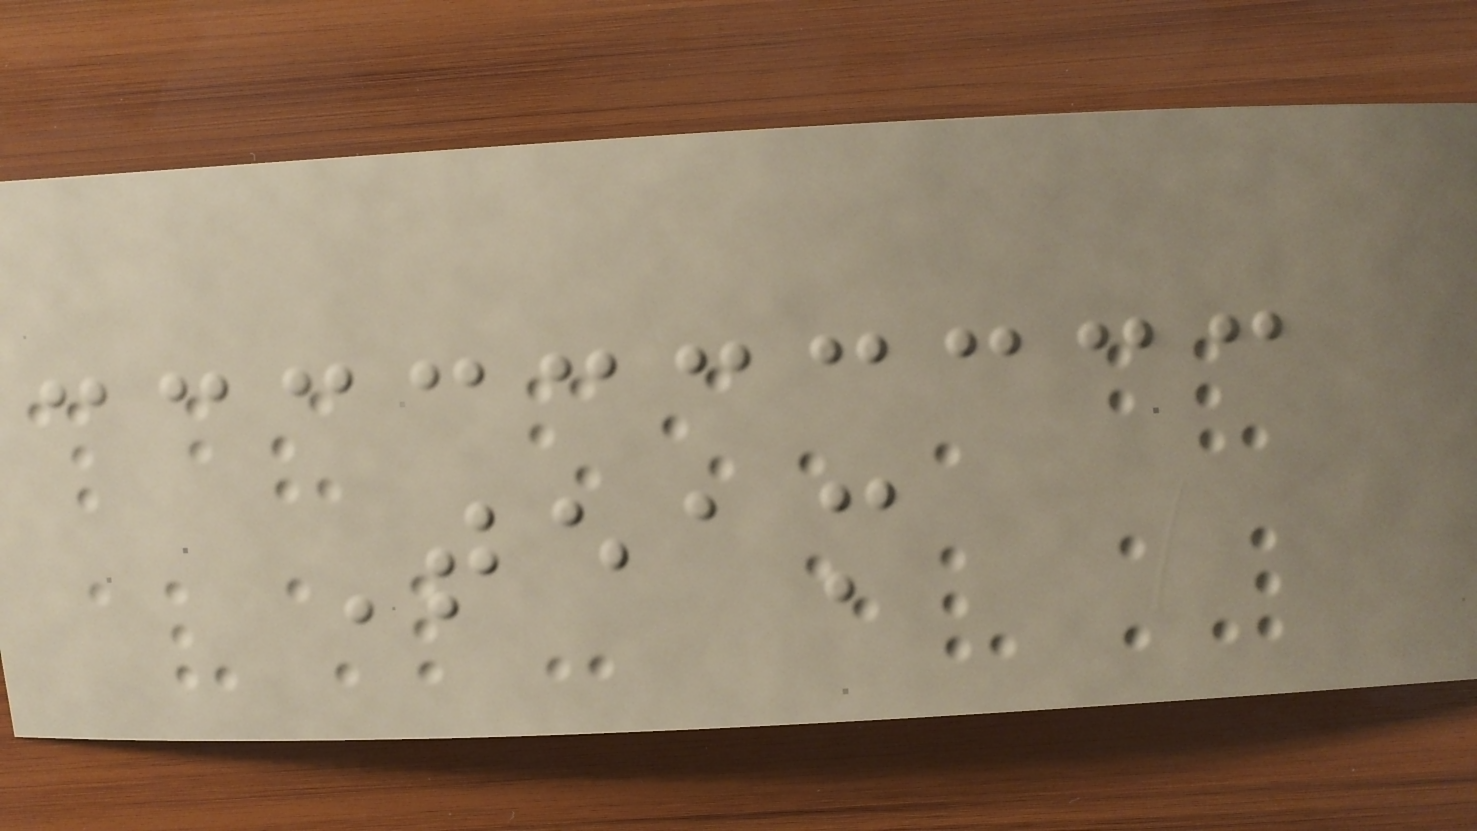Team
